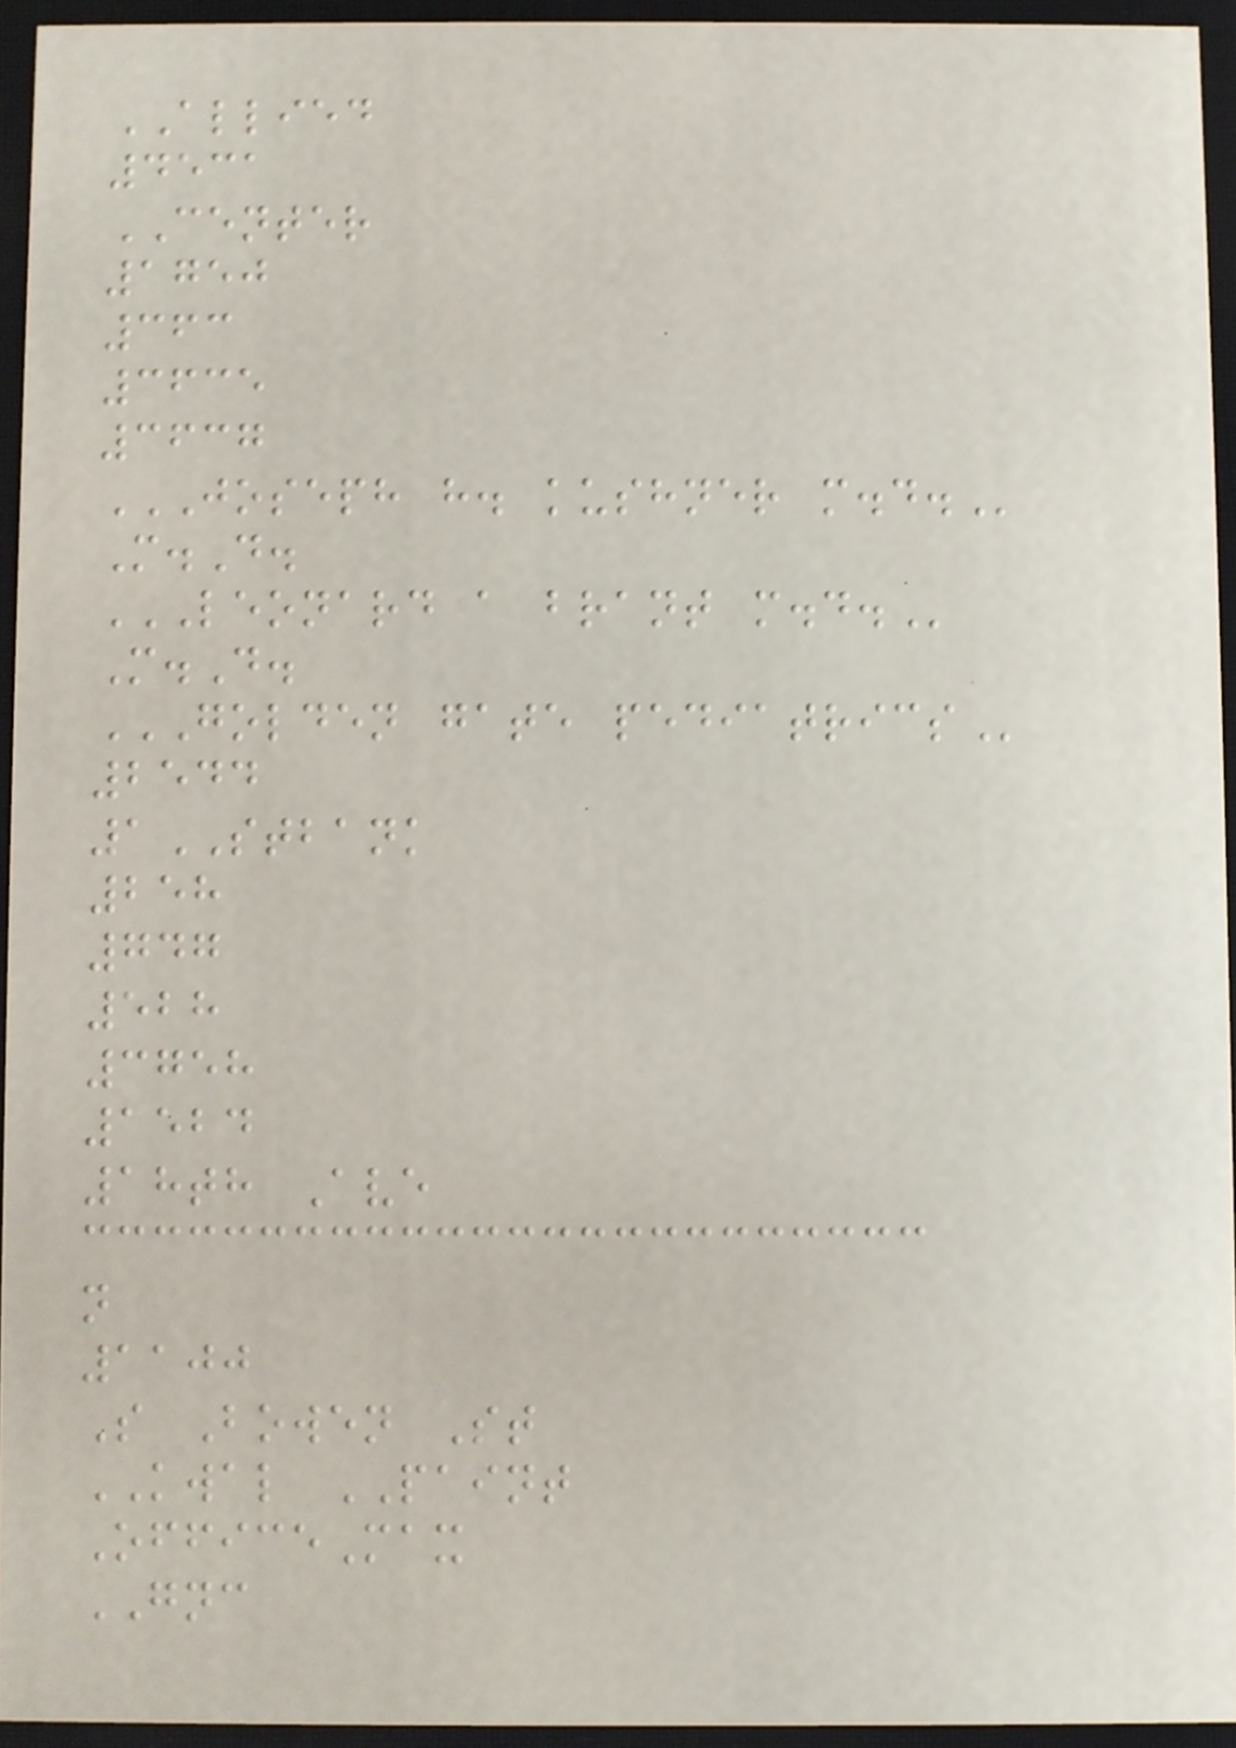ALLIED
4531
CENTER
1750
363
3635
3637
JOSEPH H. KUSHNER M.D.
M.D.
LEONARD A BRANT M.D.
M.D.
GOLDEN GATE PEDIATRICS
2544
1STBANK
258
747
528
3758
1524
18th Ave
n
1100
S Bowen St
KWAL PAINT
OfficeMax
GNC
